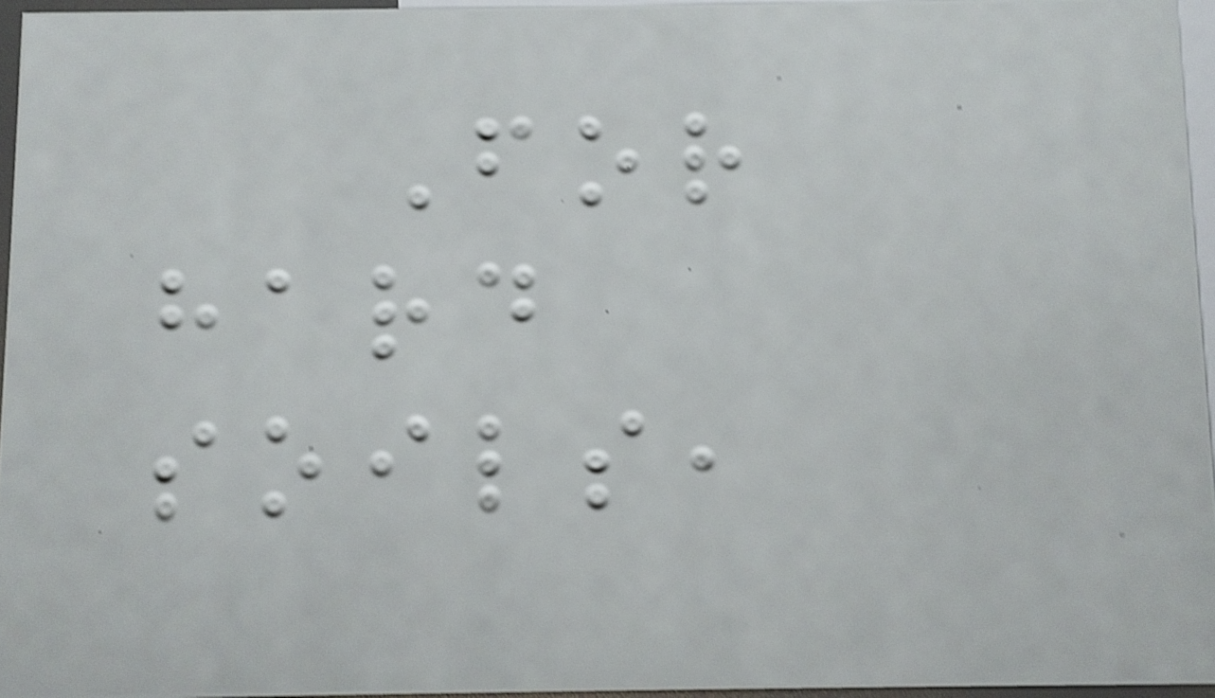For
hard
soils,
